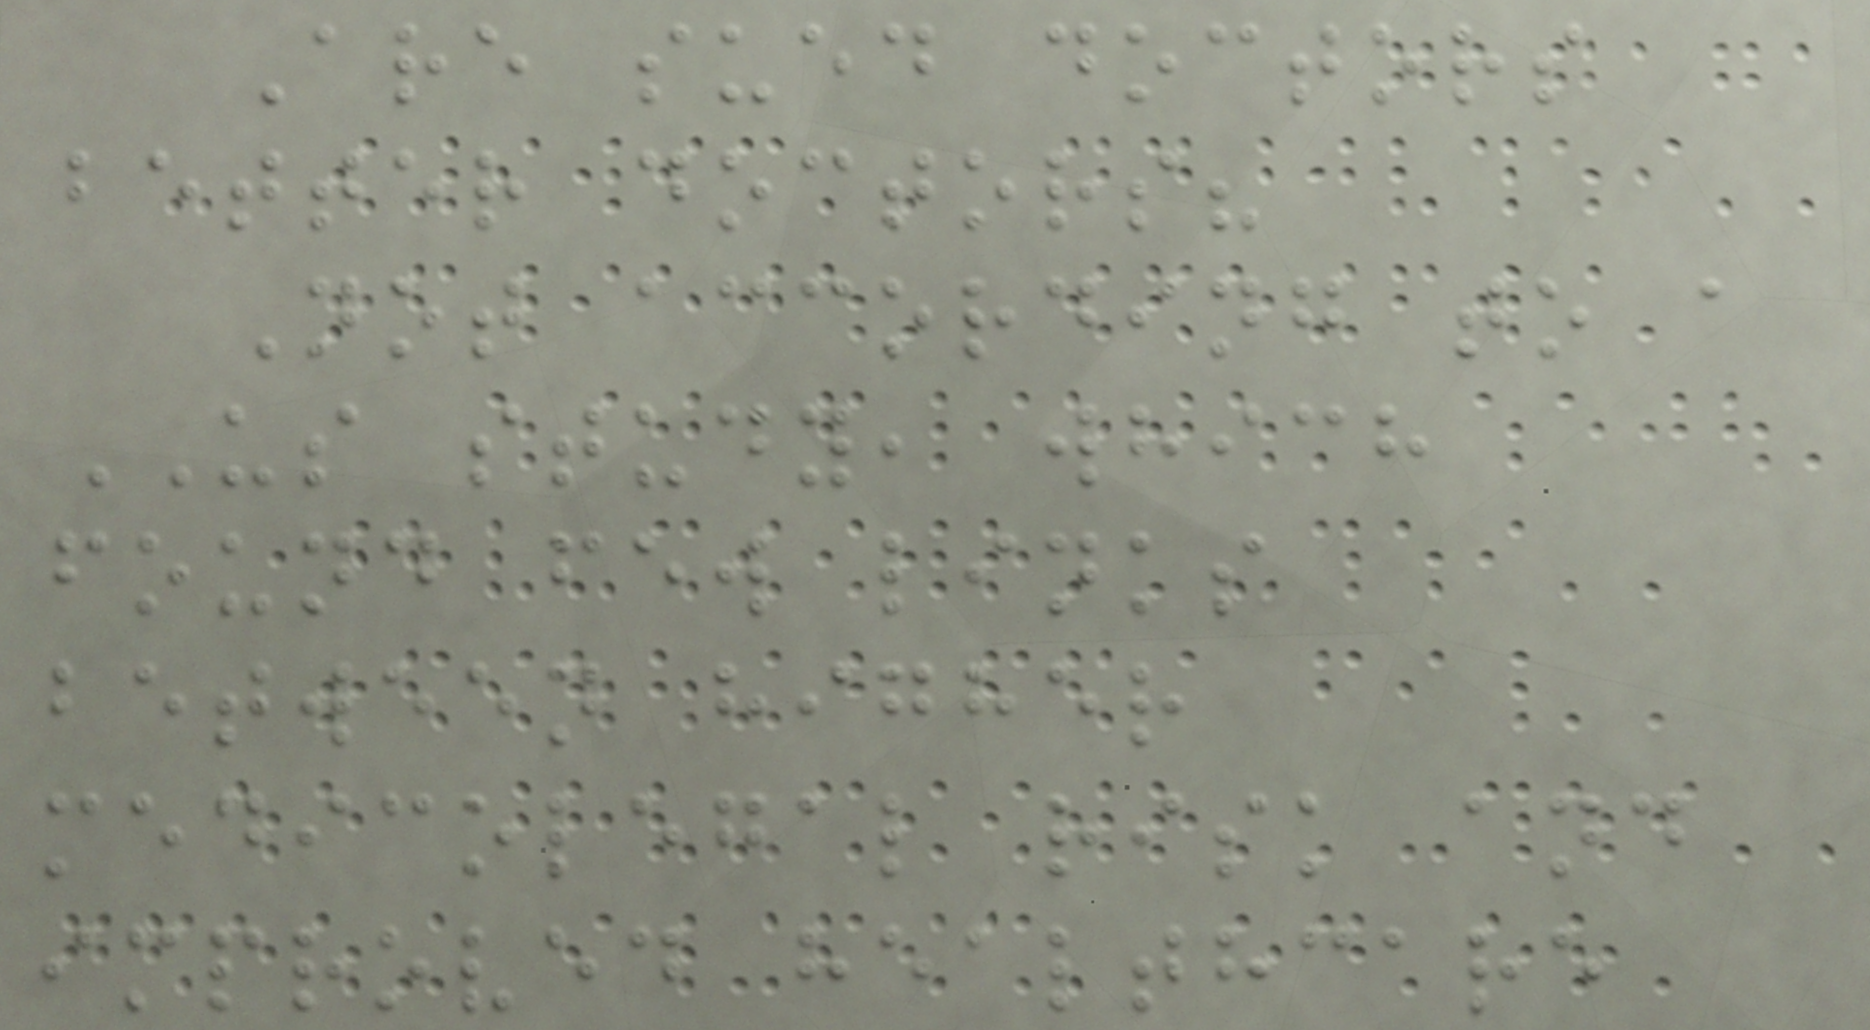Are sued doctors
better doctors?
Not according to a
US study, which
found few links
between higher
medicolegal risk and
improved healthcare
